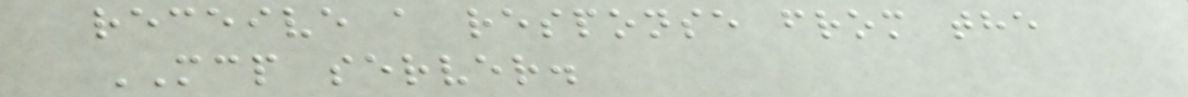receive a response from the
MCP server.
